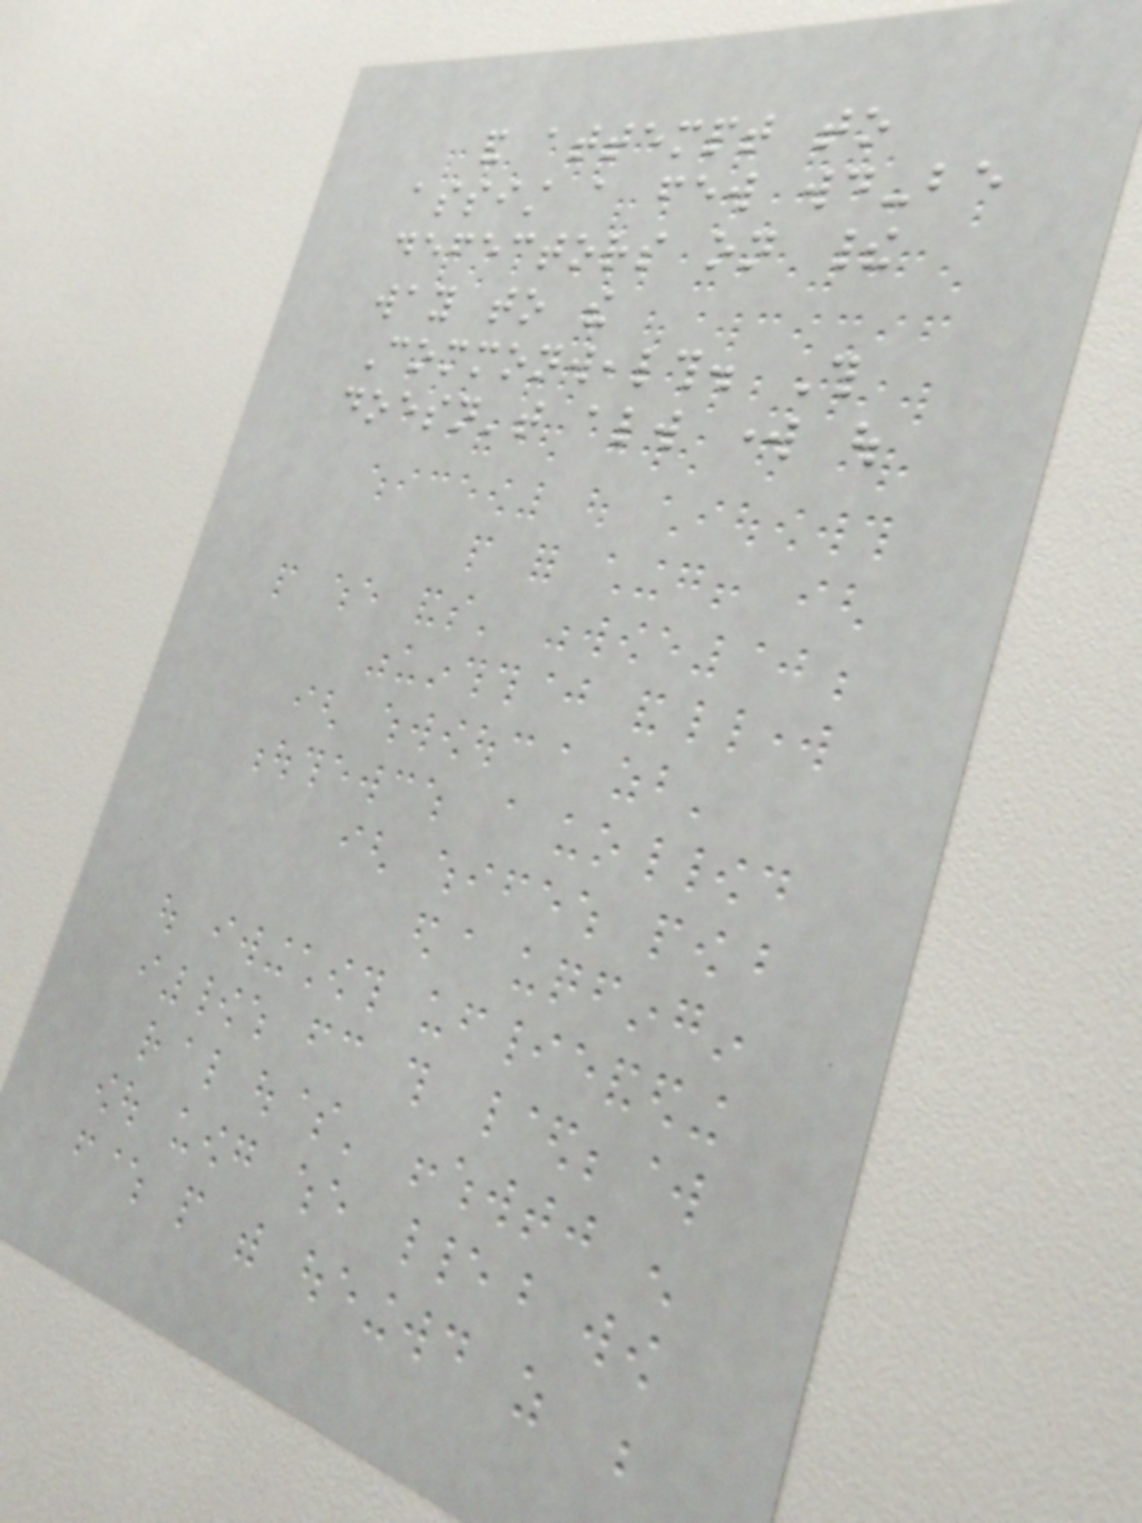and attempt to
assist a few would-be
defectors on their
way to the
Commonwealth. This
doesn't always work out
